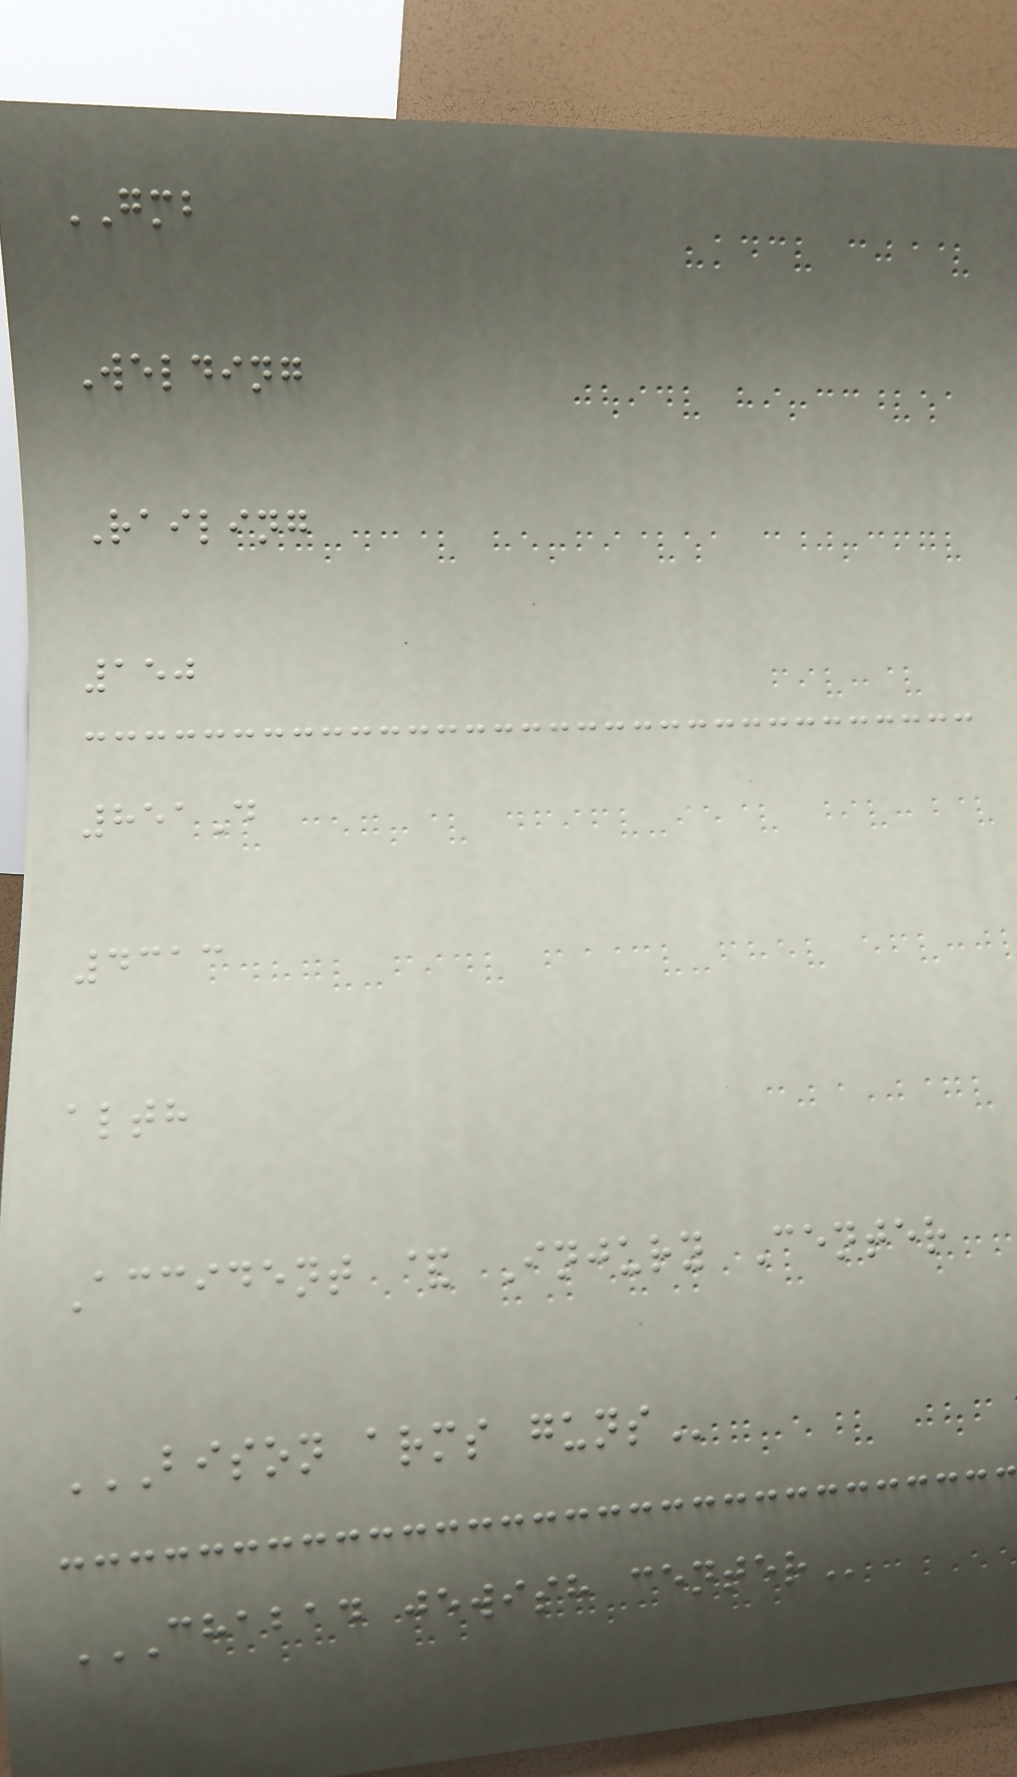GMB
Welding
Railing
150
851D
4313
alth
Accident & Injury Center
BISON ARMS GUNS
CHABAD JEWISH CENTER
